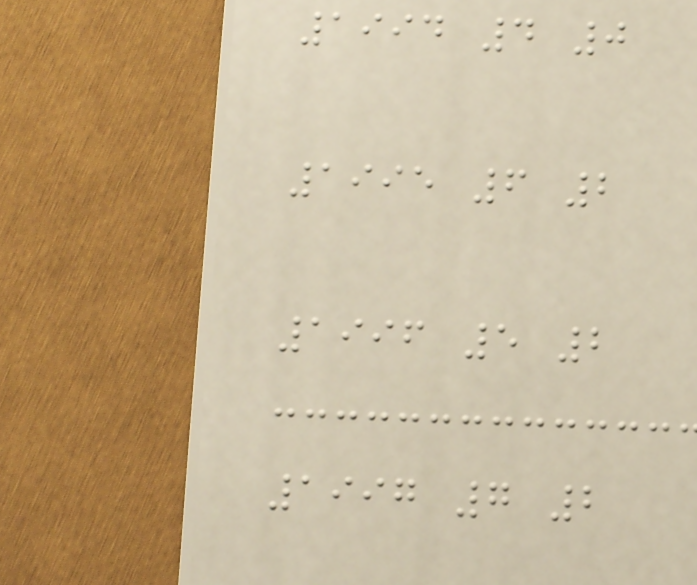1994 4 0
1995 6 2
1996 5 2
1997 7 2
